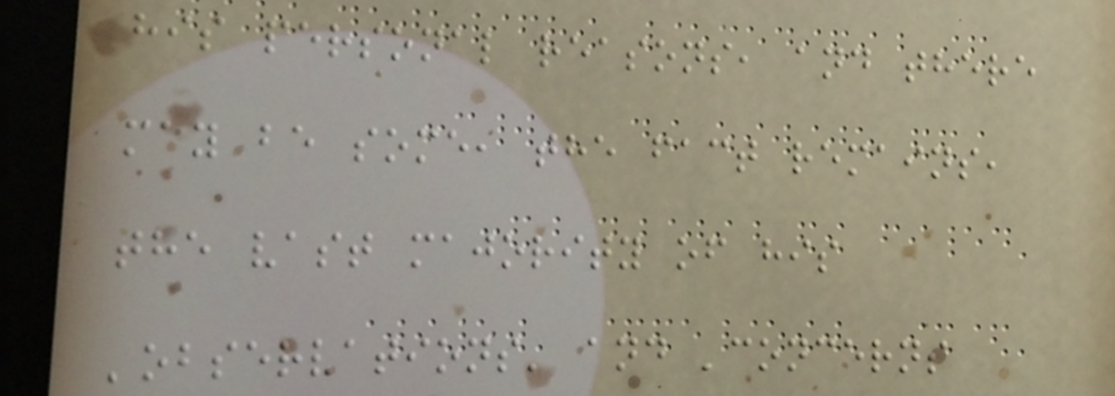his personal reasons, and there
may be some, the fact remains,
the vast majority of his
'observations' and 'concerns
